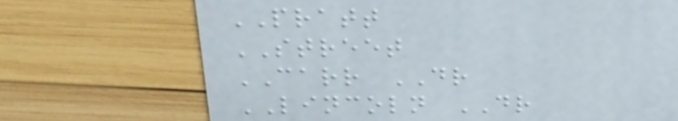PRATT
STREET
CARR DR
LINCOLN DR
